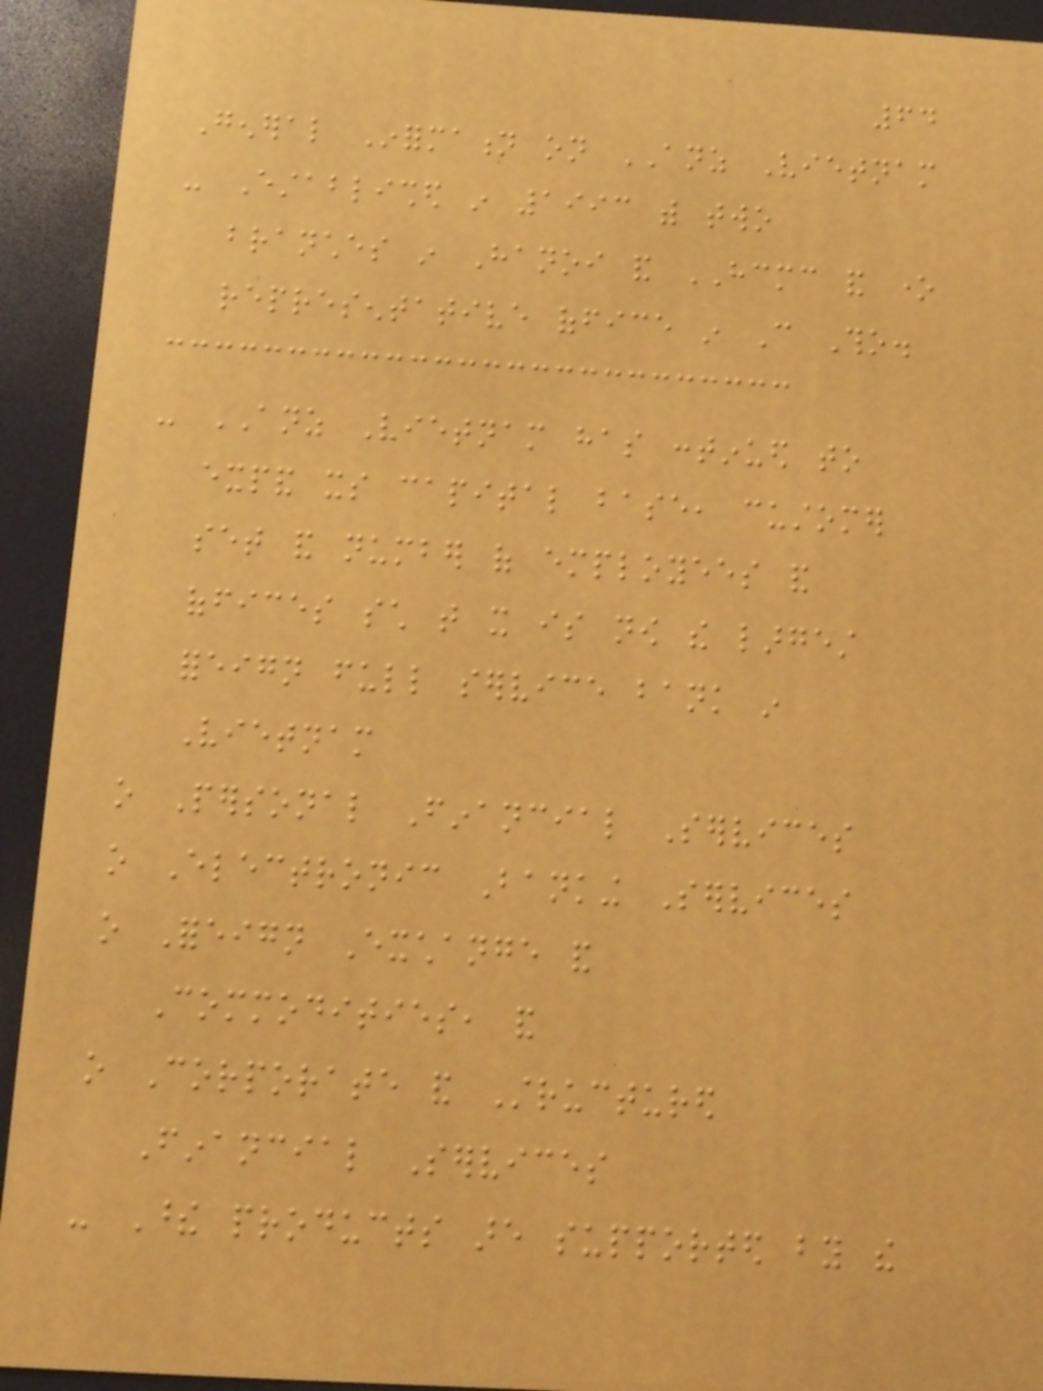64
General Information on ANZ Vietnam
- Established in 1993 with two
branches in Hanoi and HCMC and one
representative office in Can Tho.
- ANZ Vietnam has continued to
expand its capital base, customer
set and number of employees and
offices such that it is now the largest
foreign full service bank in
Vietnam
o Personal Financial Services
o Electronic Banking Services
o Foreign Exchange and
Commodities, and
o Corporate and Structured
Financial Services
- These products are supported by the
